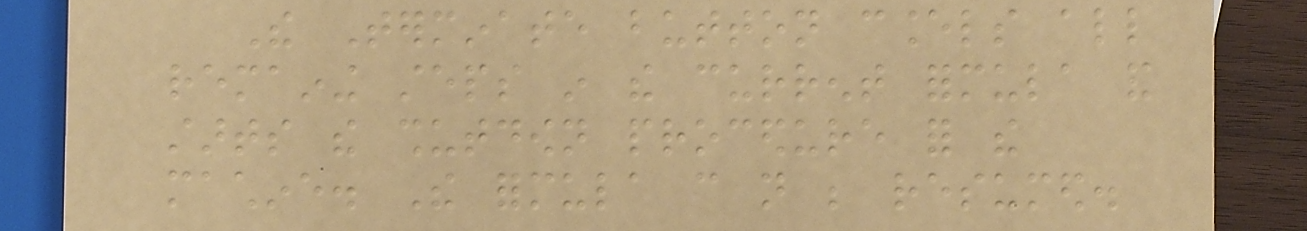The Terminate button cancels all
remaining steps in the current formula and
starts the shutdown procedure for the
machine. The formula can not be resumed.
